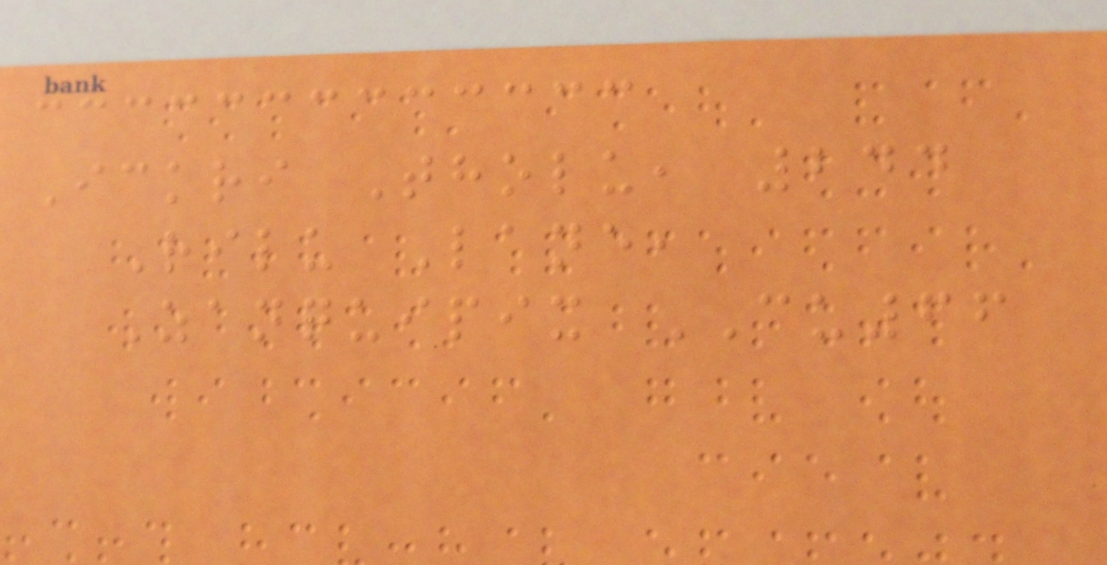Ickri Tholu, 244
Rilu Lane,
Zanquipix CU66
